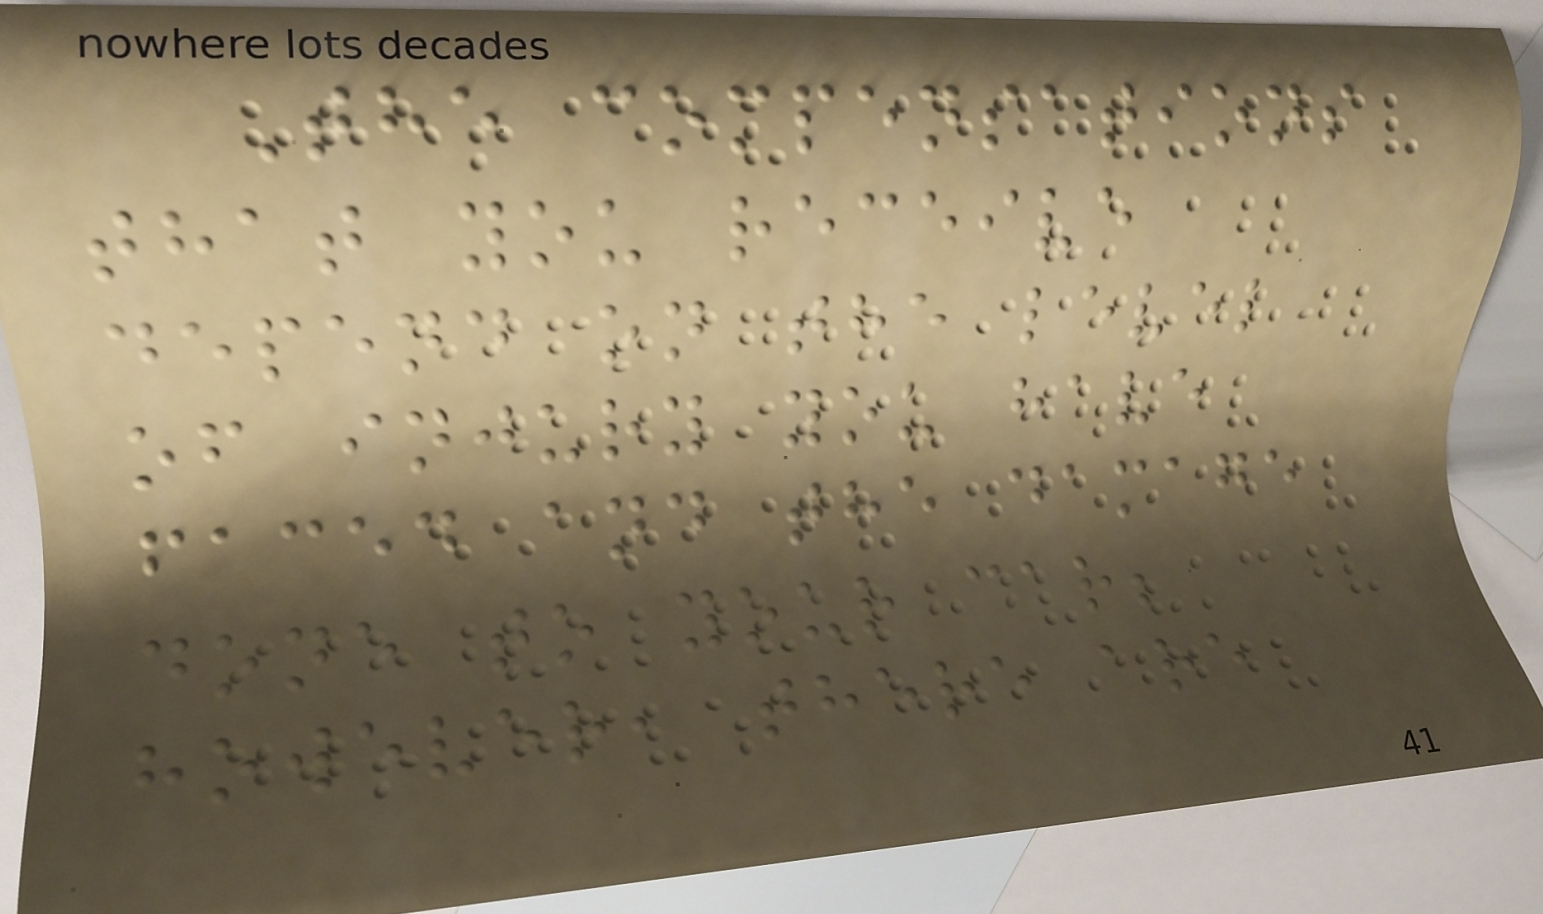The compensations
that you receive
depend on the level
of injury you have
faced and the damage
done to your car;
however, there are
